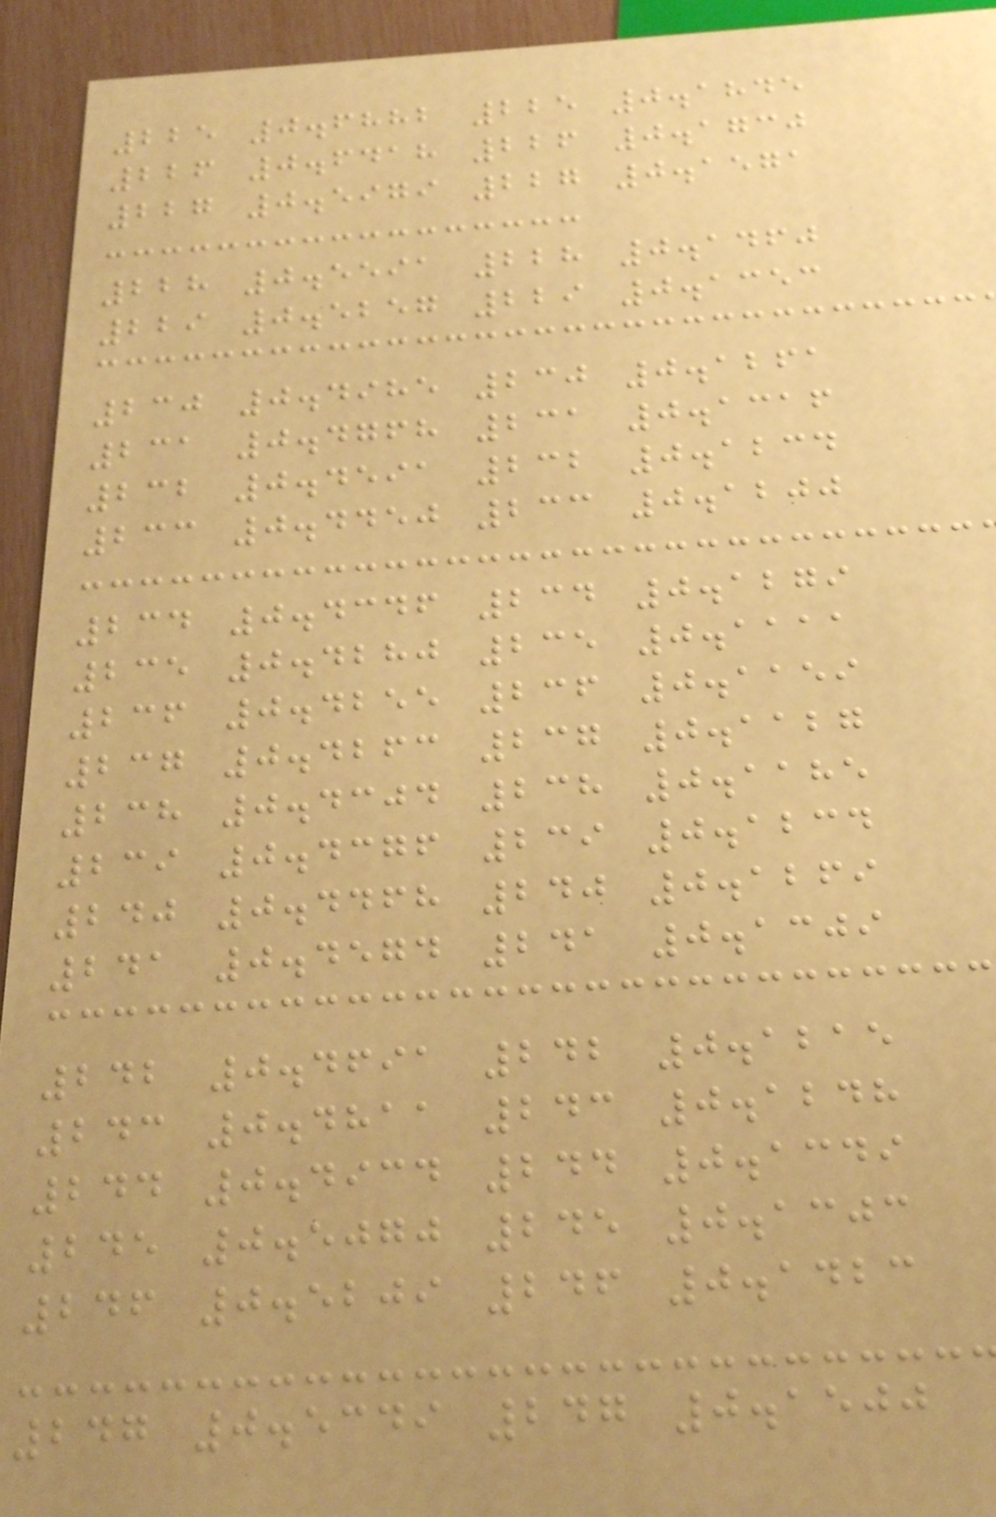225 0.6882 225 0.1845
226 0.6418 226 0.1730
227 0.5979 227 0.1571
228 0.5591 228 0.1460
229 0.5257 229 0.1353
230 0.4985 230 0.1261
231 0.4768 231 0.1316
232 0.4591 232 0.1234
233 0.4450 233 0.1200
234 0.4346 234 0.1279
235 0.4280 235 0.1111
236 0.4255 236 0.1159
237 0.4263 237 0.1127
238 0.4304 238 0.1185
239 0.4376 239 0.1234
240 0.4468 240 0.1269
241 0.4574 241 0.1309
242 0.4691 242 0.1215
243 0.4811 243 0.1248
244 0.4934 244 0.1349
245 0.5070 245 0.1303
246 0.5209 246 0.1423
247 0.5349 247 0.1500
